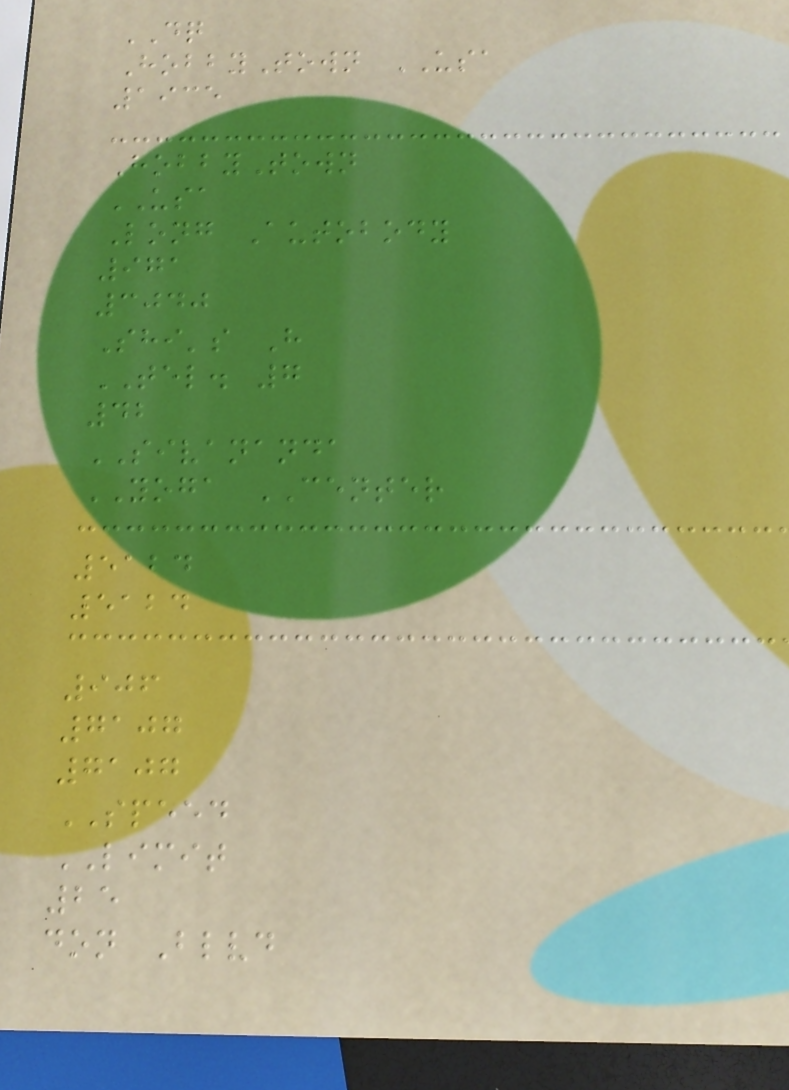DQ
HobbyTown USA
1935
HobbyTown
USA
Long Autobody
971
3040
Shi's H
TEL. 7
42
SIVANANDA
YOGA CENTER
5124
5124
906
7107
7107
SPEED
LIMIT
25
don Blvd
